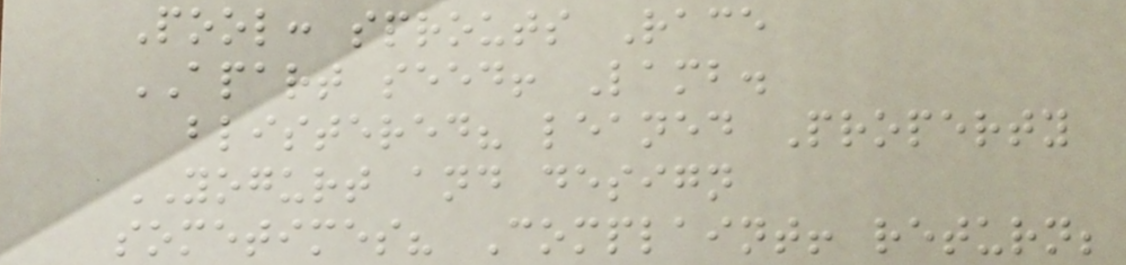Pool: sprouts Race
APART seed! Lamb.
blistered? leaned Property
YOGURT and design
sometimes? Complaint! return;
